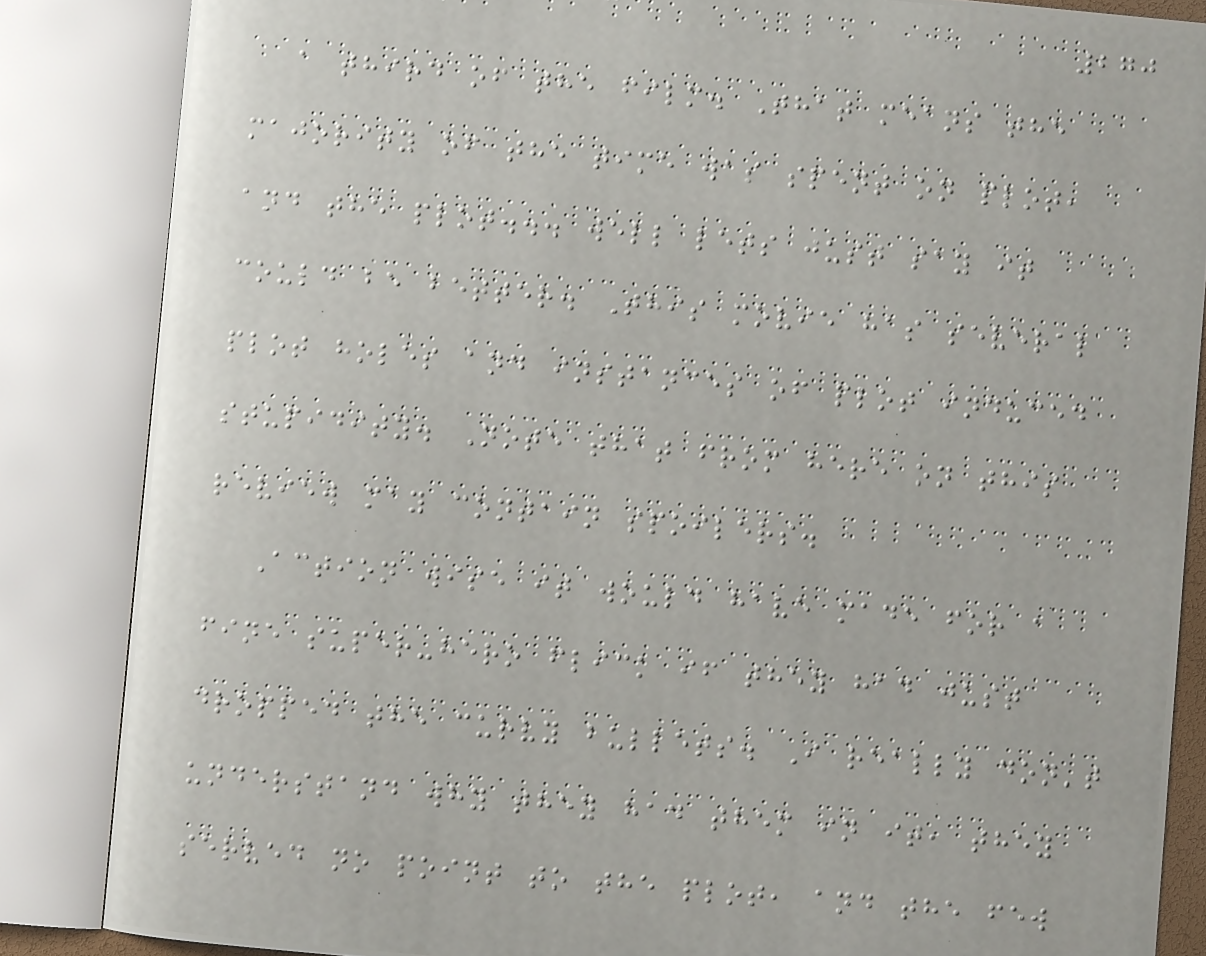270
a third of the film. That means the
majority of the time was spent on plot,
and the plot... well lets just say it
could be better. This movie has several
plot holes and instances of plot induced
stupidity. Note that from here on this
review may contain spoilers.
Action wise it would have made for a
fine super-hero flick if they had just
dropped the curvy bullets. I really don't
understand why they had them in it, they
served no point to the plot, and the few
